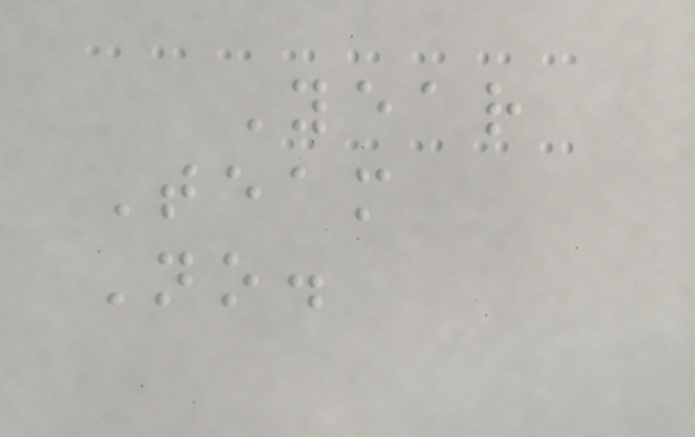Year
Team
No.
